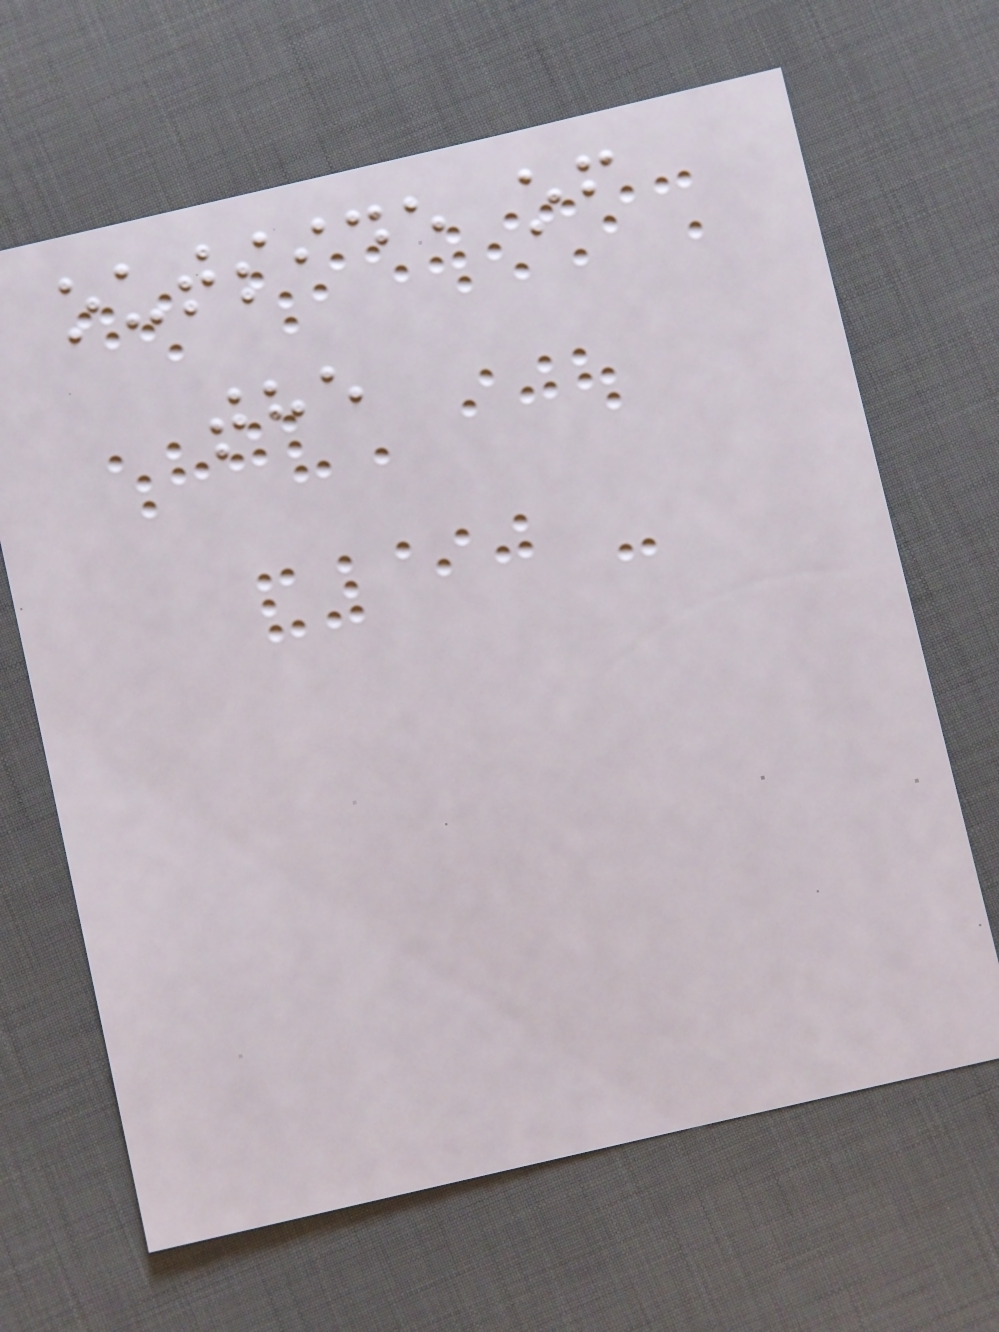outside of
the
